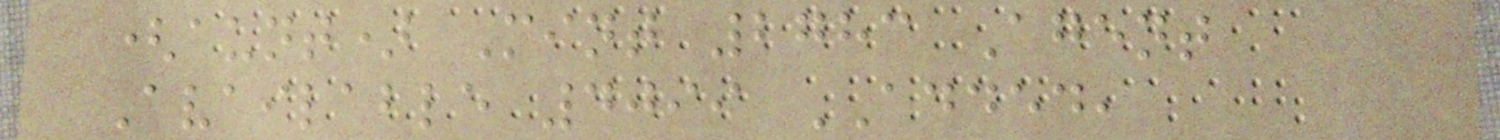(aunt) Mint 2783 Agent
Available 4099 ADDED,
